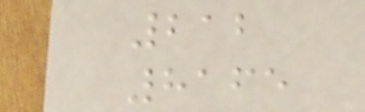212
8165
